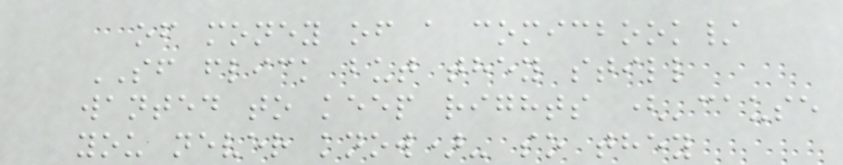of money of a comicbook/
SF flick but they still
wanted to keep rights ('cause
you never know)- so they
